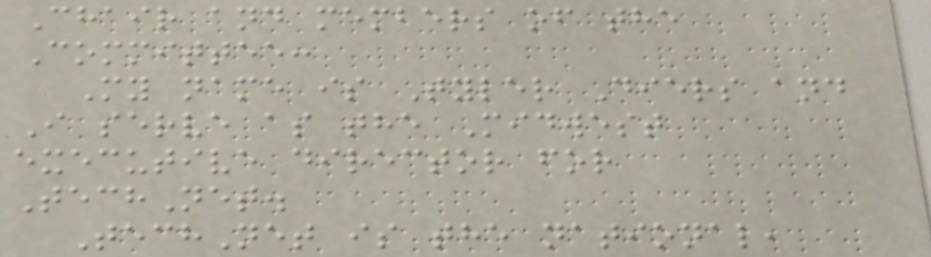Chair and members of the
Committee:
My name is Tyler Diers and
I serve as the Midwest
executive director for
TechNet.
TechNet is the national,
